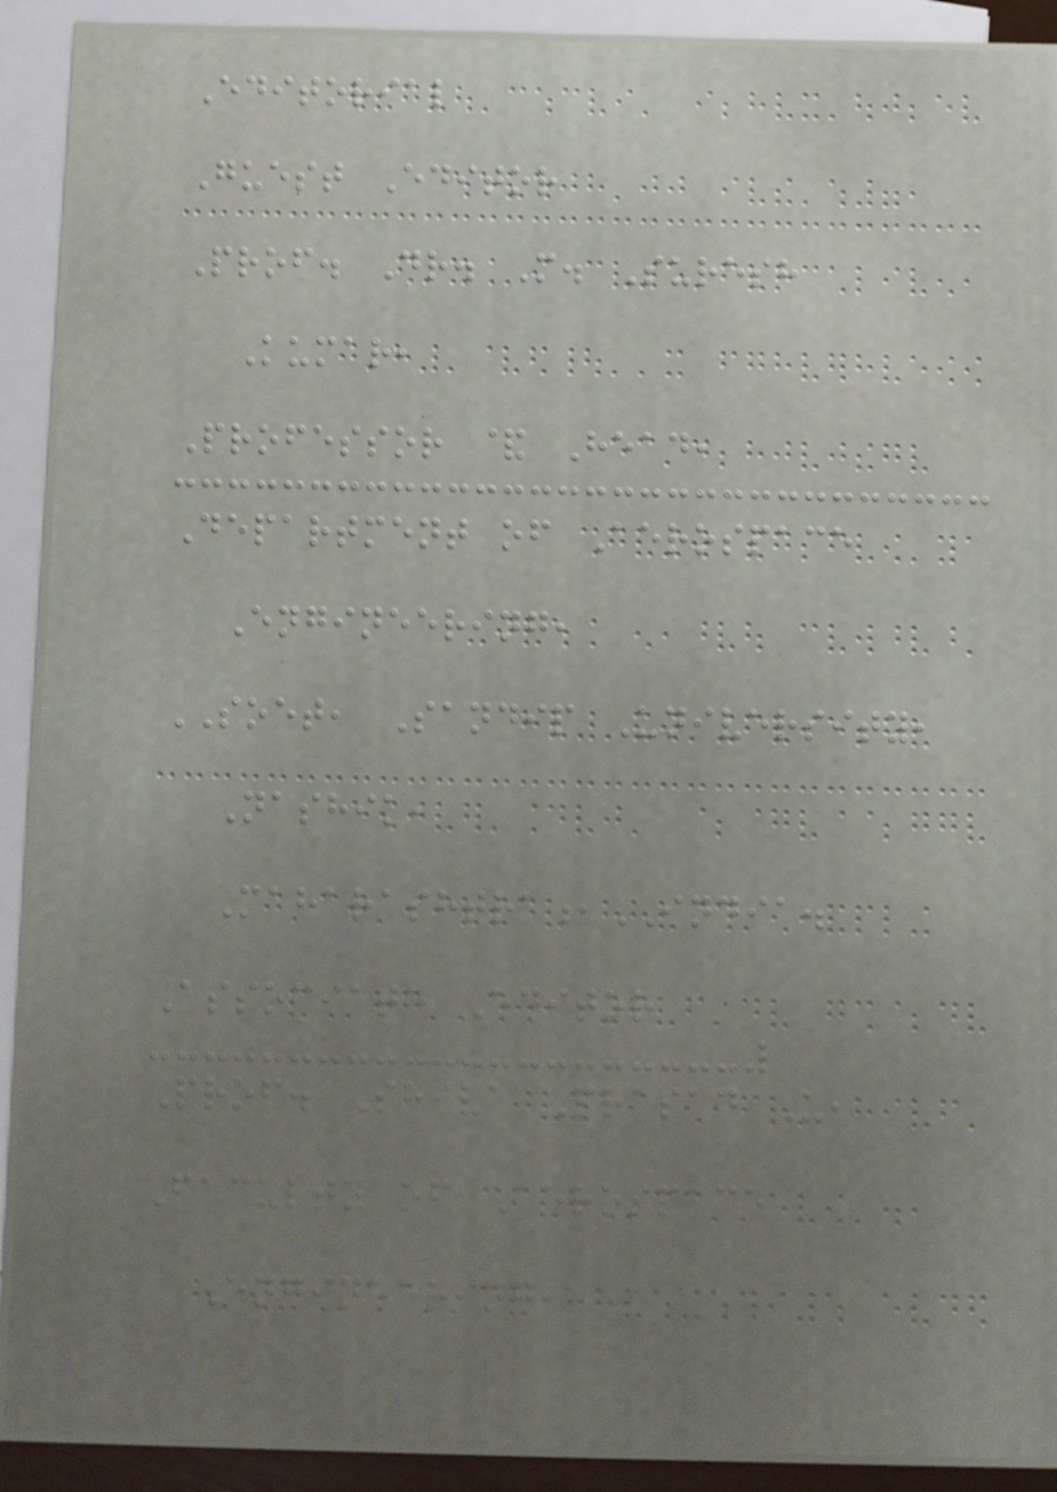Editorial
Guest Editor
Prof. Dr. M. Suresh
Kumar,
Professor & Head,
Department of Aerospace
Engineering,
SOET, Sandip University,
Nashik,
Maharashtra,INDIA.
Associate Editor
Prof. Shiva Prasad U,
Faculty of Aerospace
Engineering,
